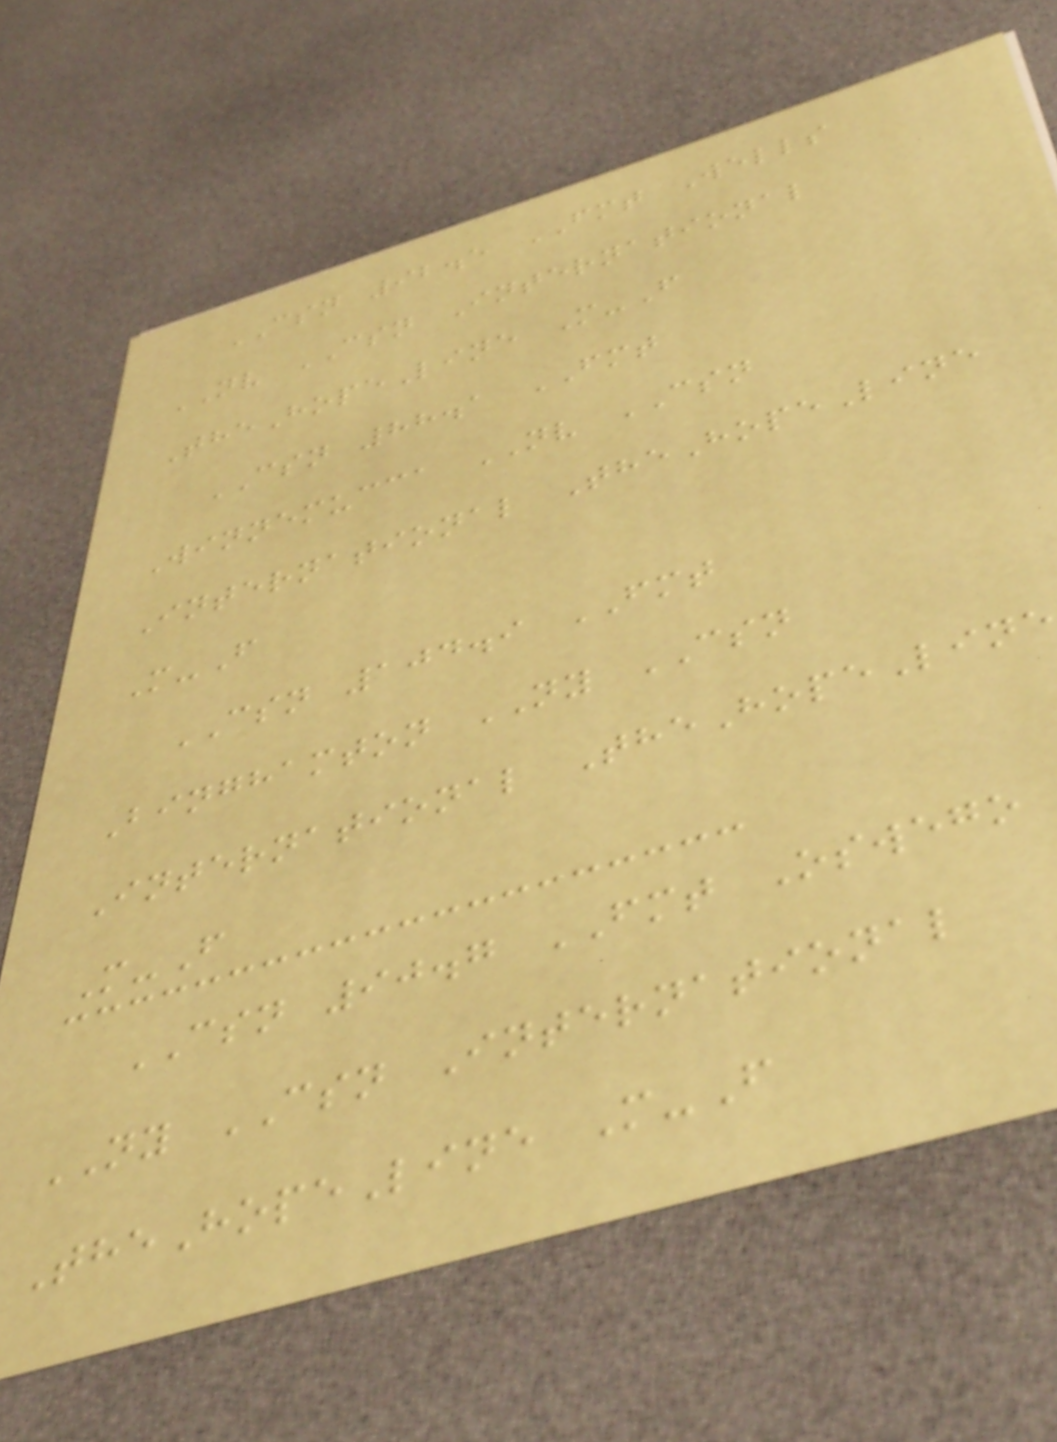CSN 92.5 FMT Wells
NV CSN International
TheHopeLine M-F
CSN 88.1 FMT
Winnemucca NV CSN
International TheHopeLine
M-F
CSN 104.9 FMT
Binghamton NY CSN
International TheHopeLine
M-F
CSN 90.7 FMT Oswego
NY CSN International
TheHopeLine M-F
